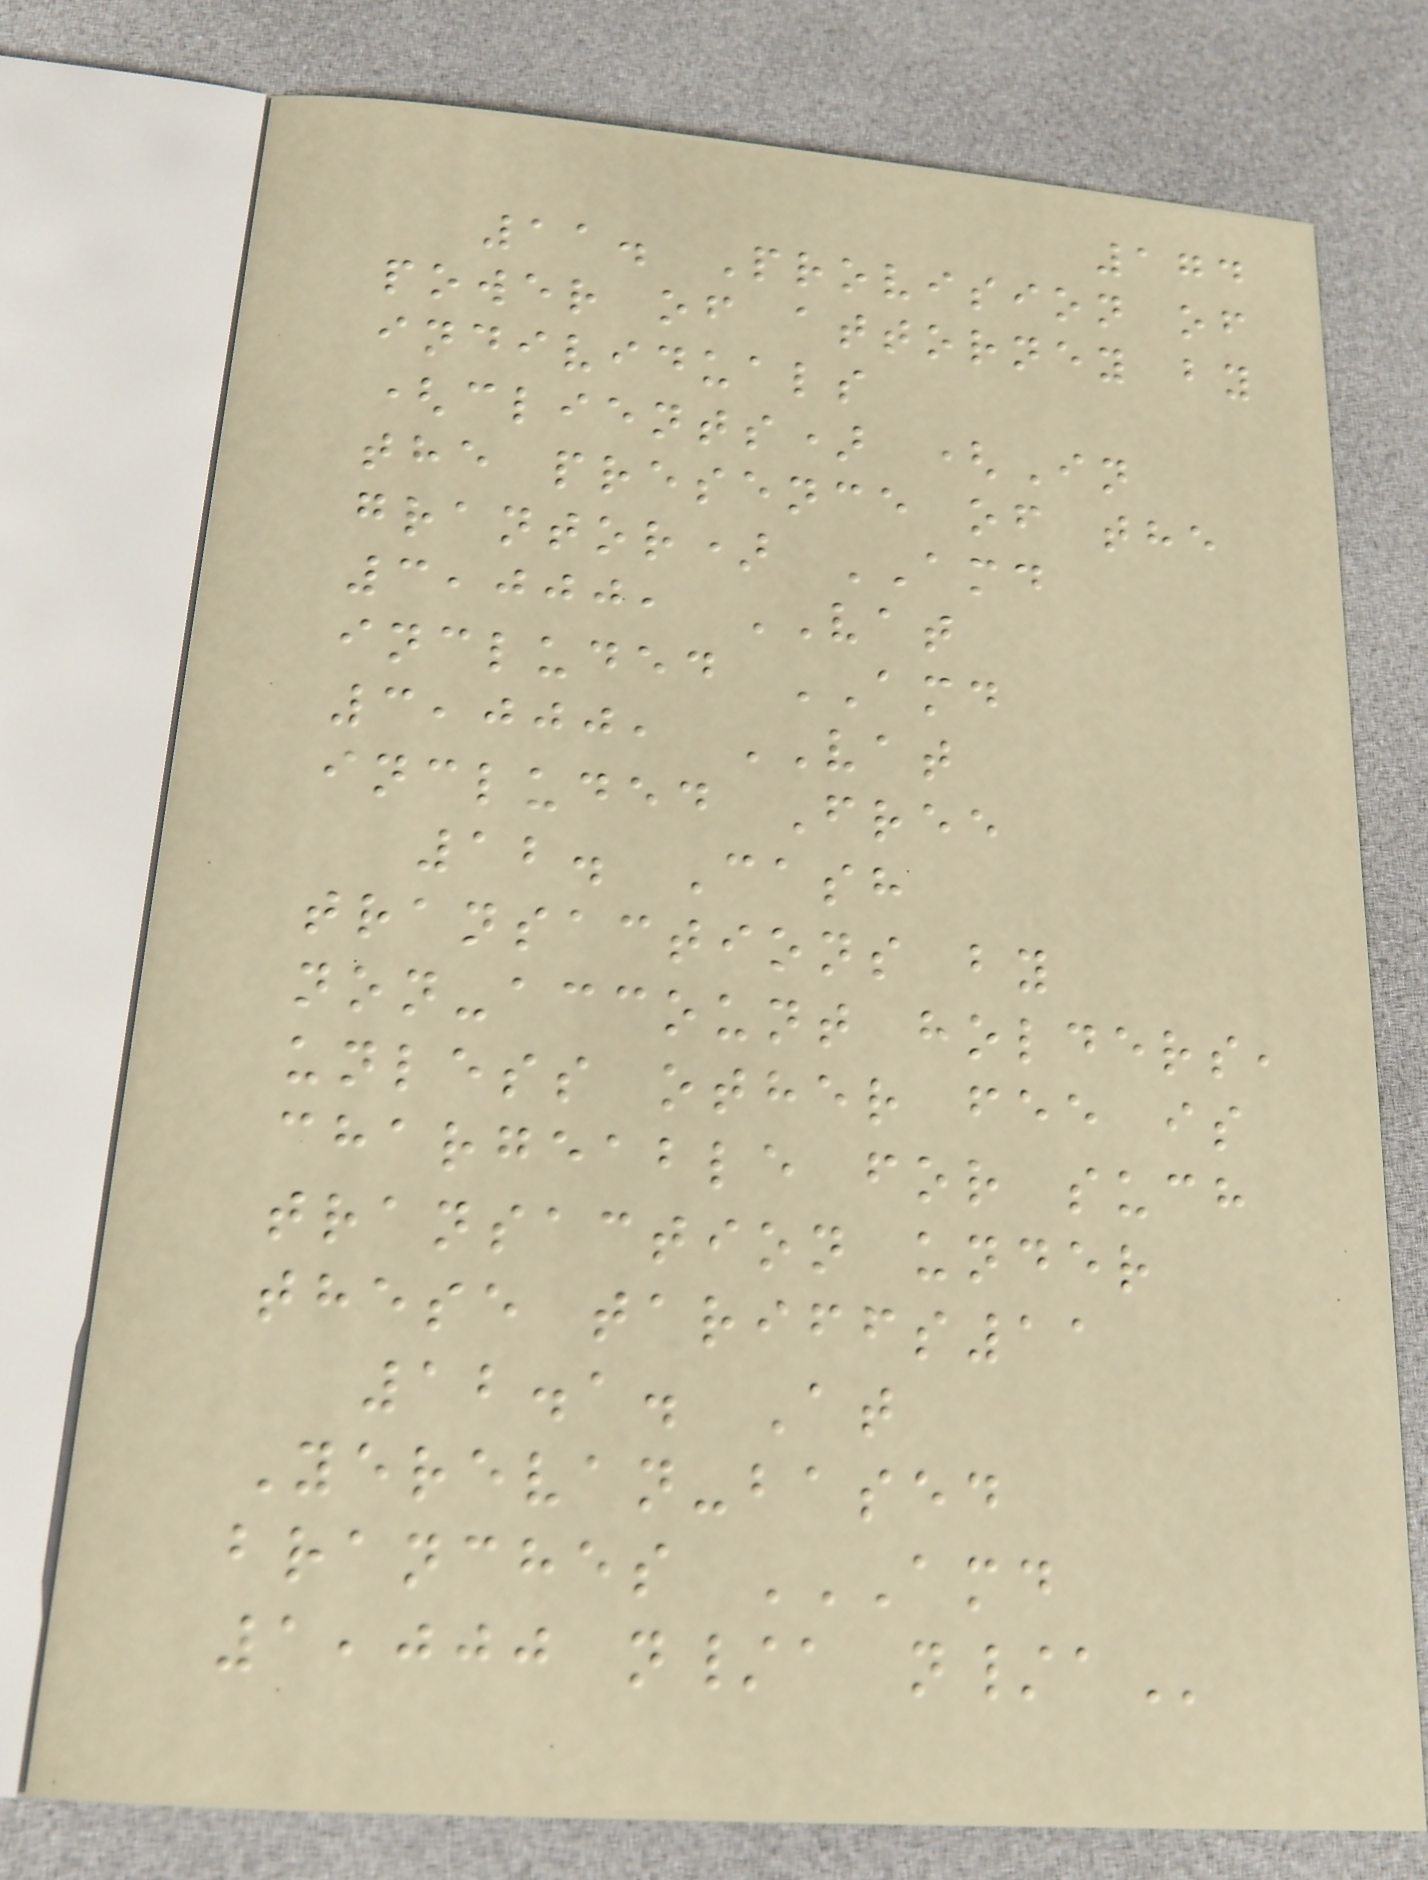174
11. Provision of
power of attorney by
individuals
(clients) (In
the presence of the
grantor) AMD
3,000, VAT
included AMD
3,000, VAT
included Free
12. Cash
transactions by
non-account holders,
unless other fee is
chargeable for such
transaction under
these tariffs11
12.1. At
Yerevan-based
branches AMD
1,000 N/A N/A
